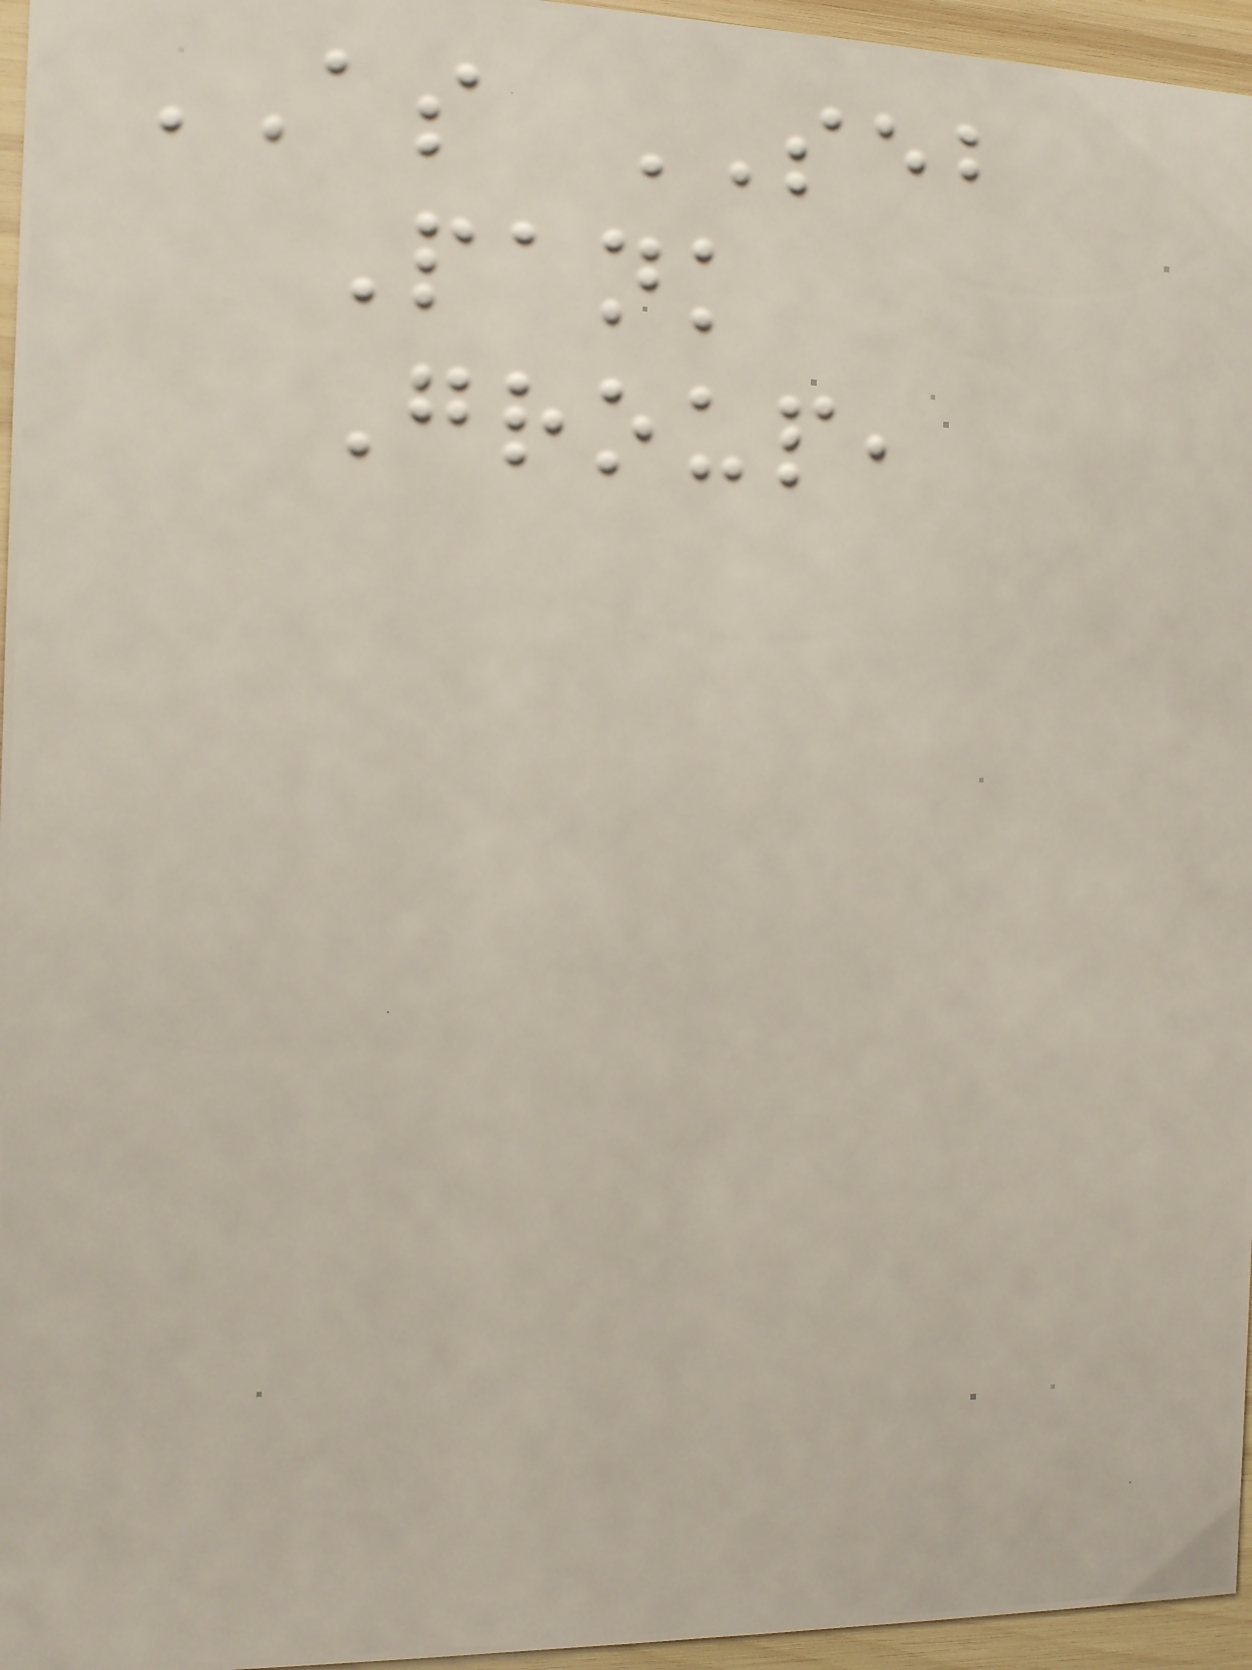AS SEB
Pank
Group,
